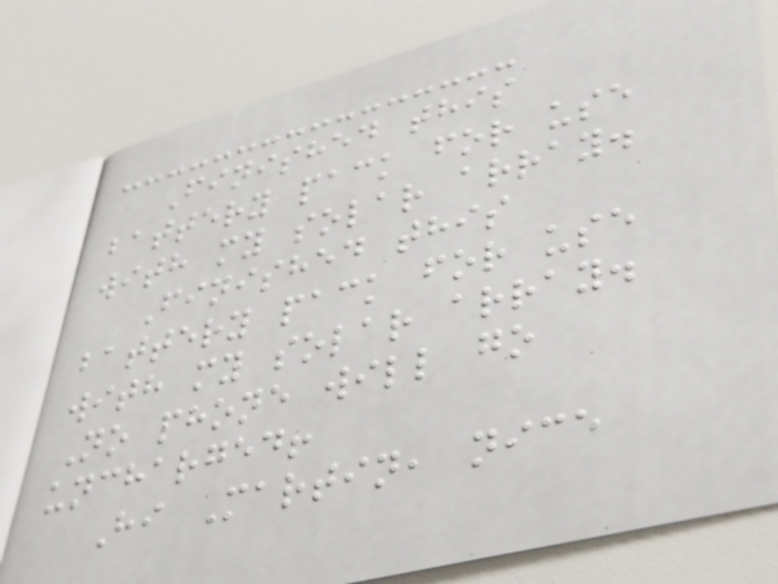Finished this
battery pack for use
with my solar array.
Finished this
battery pack for use
with my solar array.
No phone will go
uncharged!
Hi Martin, nice
